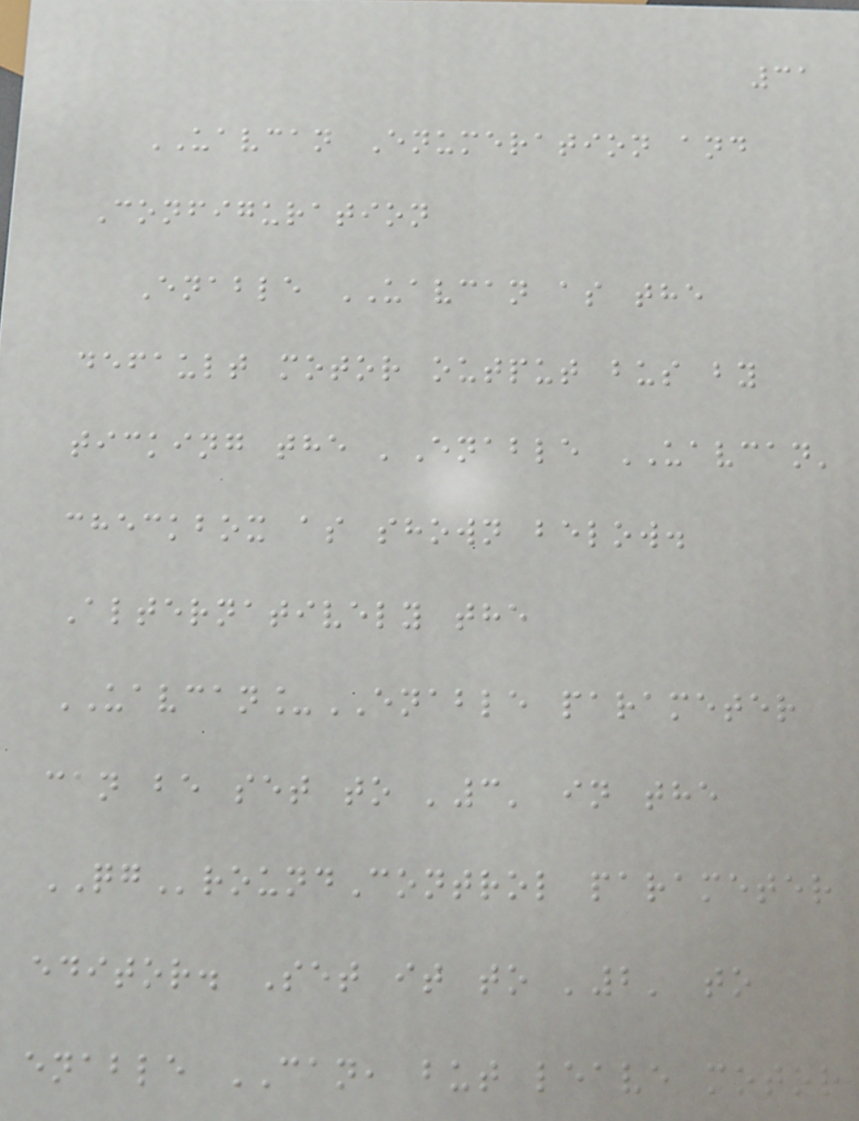31
UAVCAN Enumeration and
Configuration
Enable UAVCAN as the
default motor output bus by
ticking the 'Enable UAVCAN'
checkbox as shown below.
Alternatively the
UAVCAN_ENABLE parameter
can be set to '3' in the
QGroundControl parameter
editor. Set it to '2' to
enable CAN, but leave motor
